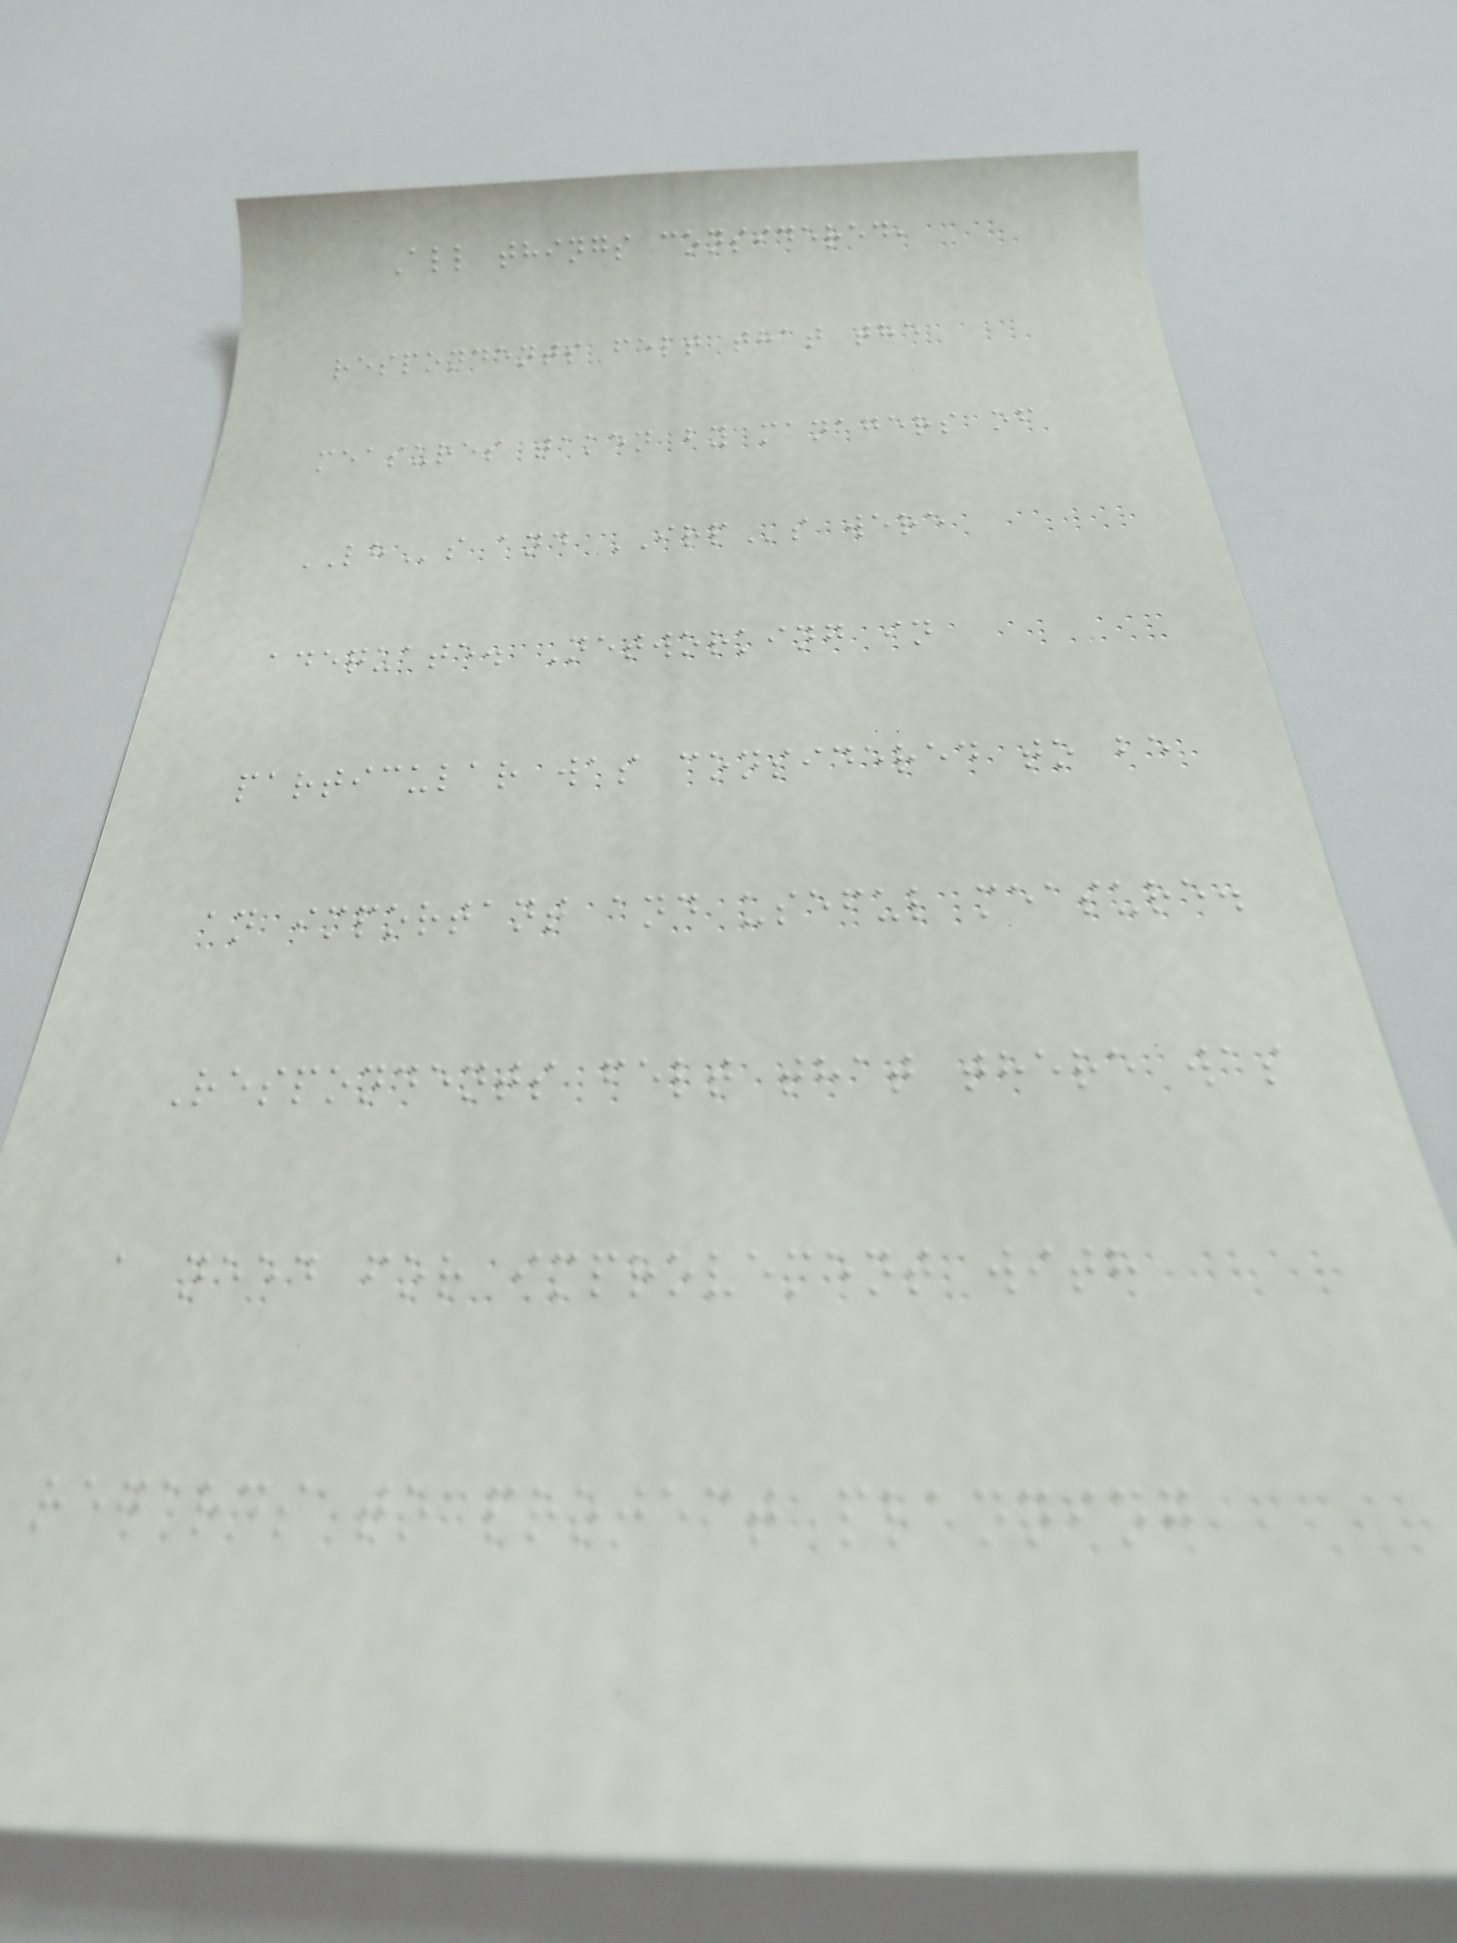All things considered,
respondents felt that the
measures taken by managers of
LHs and IRPs were
adequate. Networking in
particular was considered to be
an important and useful measure.
Respondents felt that there was
a need for improvement with
regards to project planning
